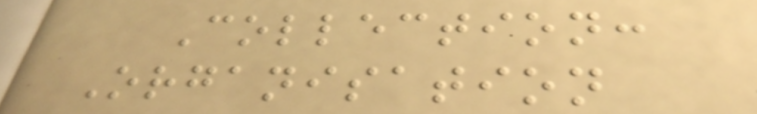Collection:
Organisation
